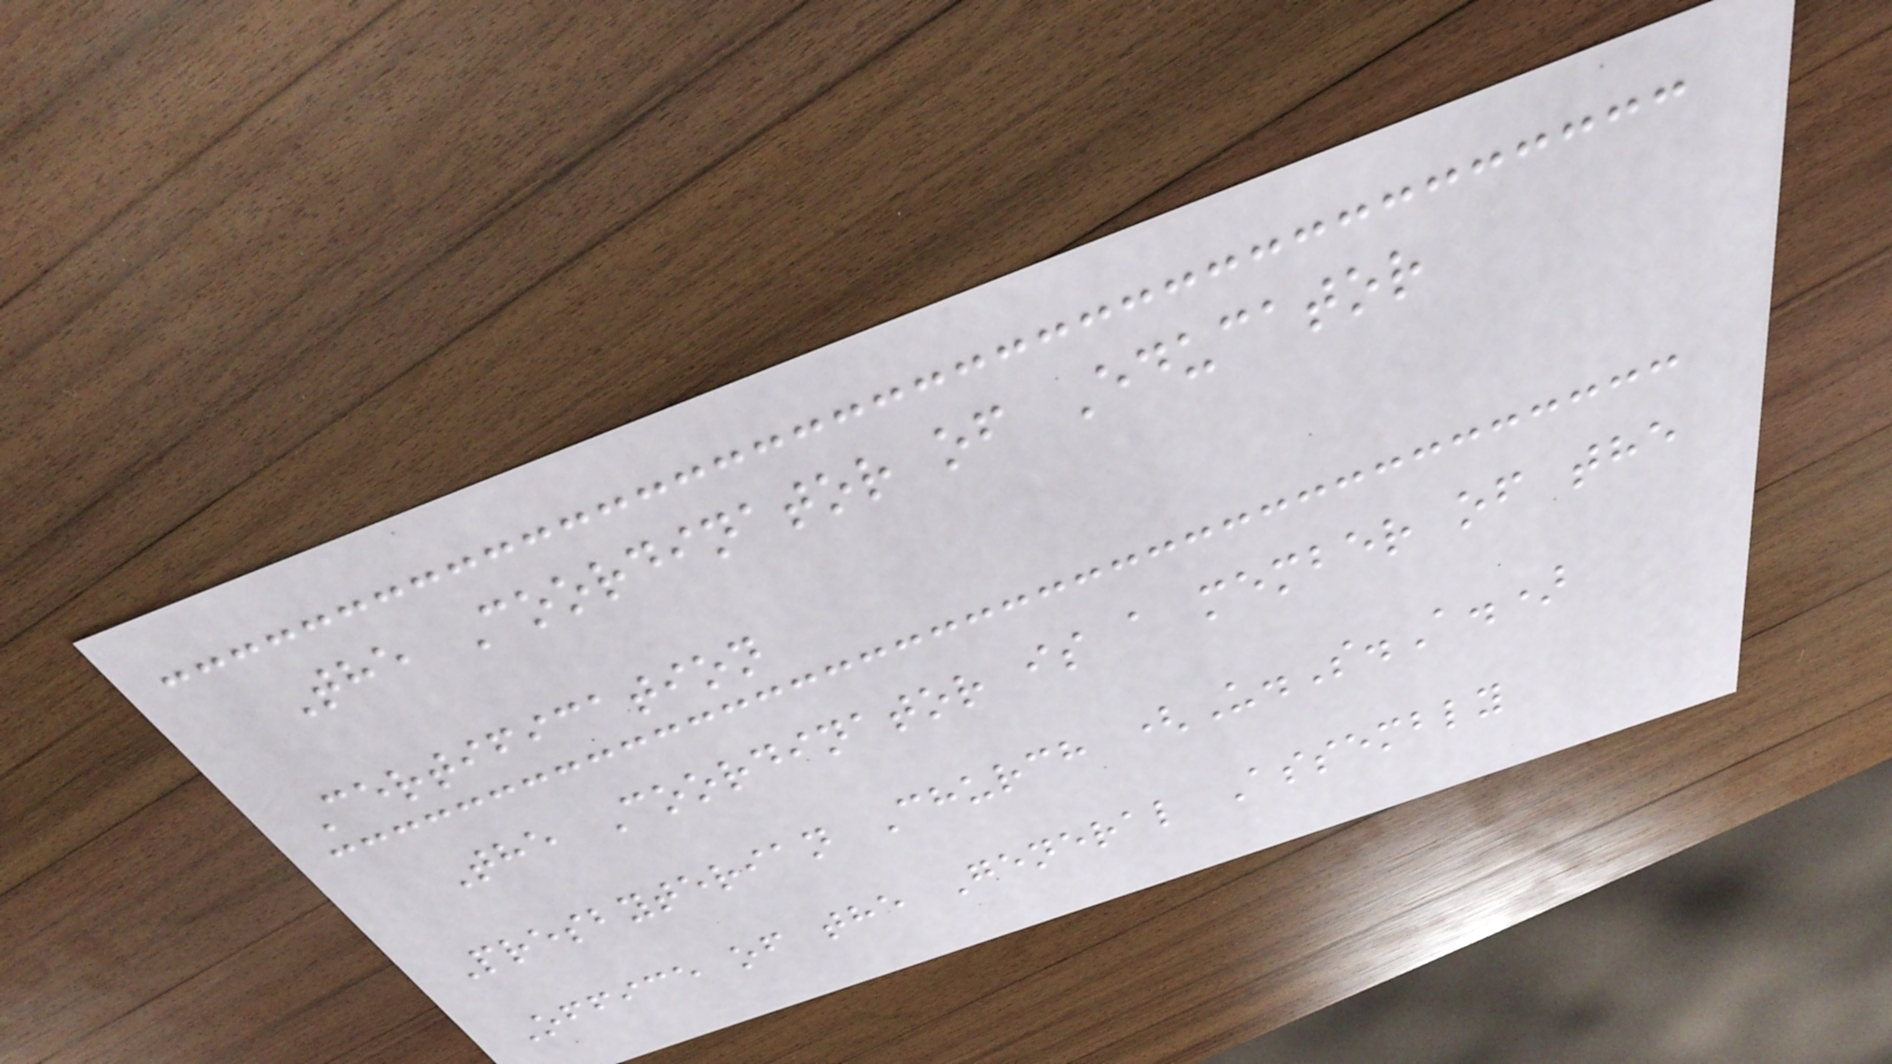The Coordinator of Educator
Certification
The Coordinator is a member of the
Presbyterian Church (U.S.A.)
Office of the General Assembly
